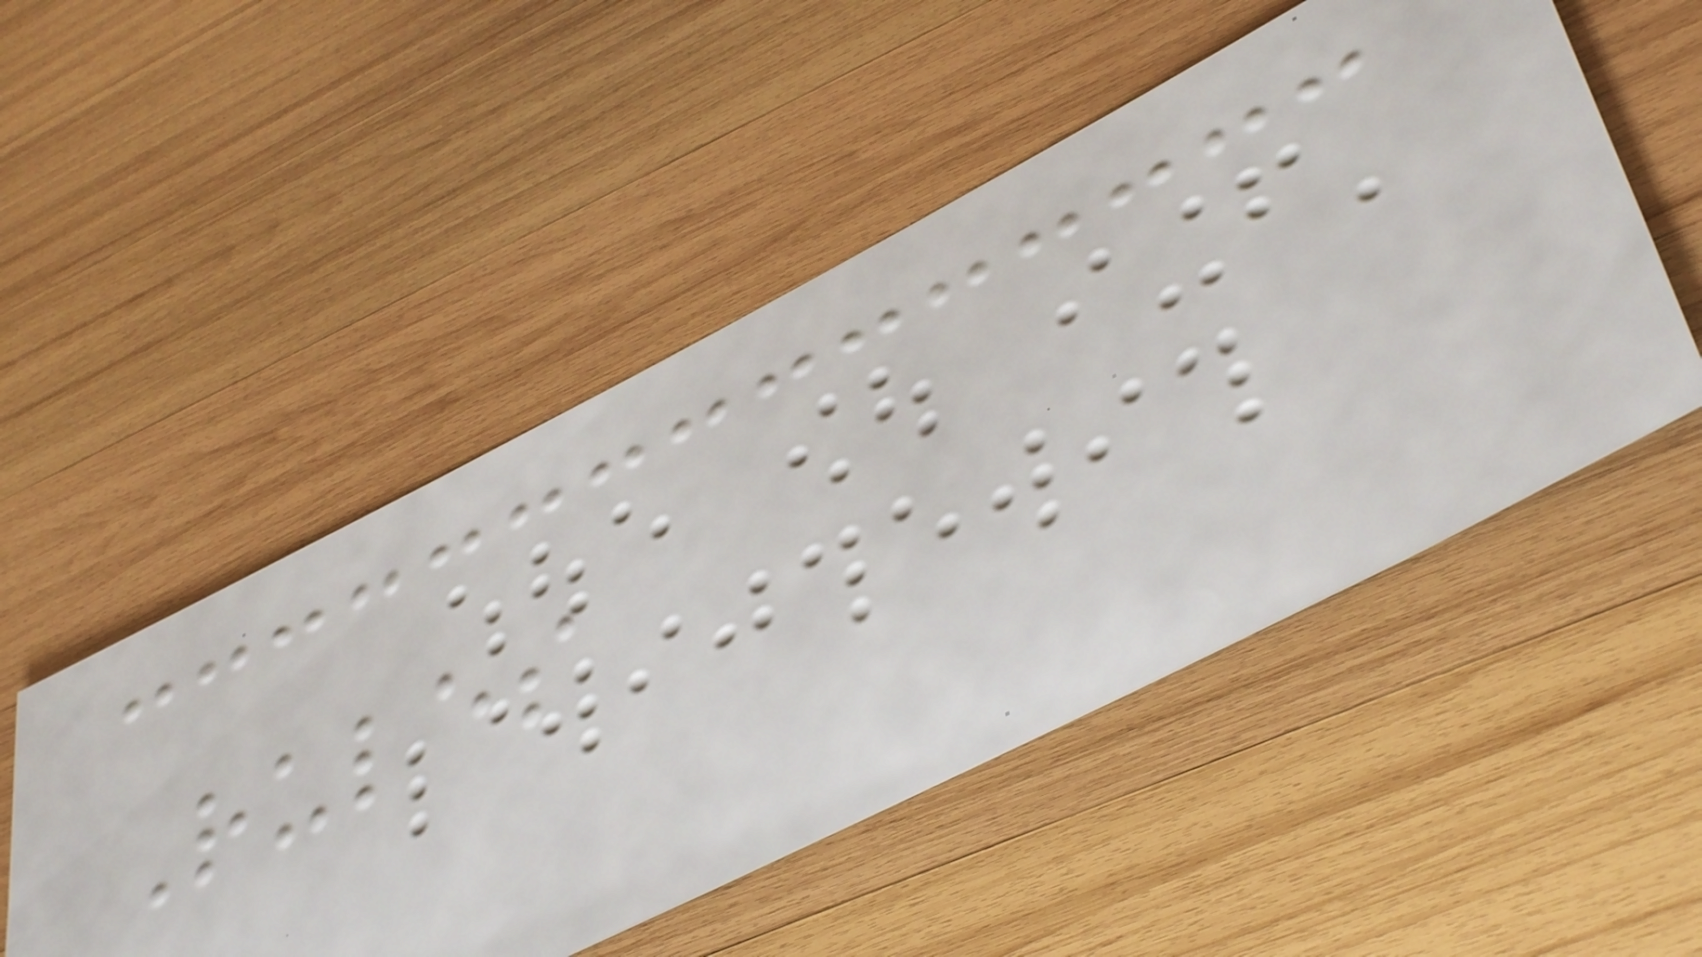Rules
